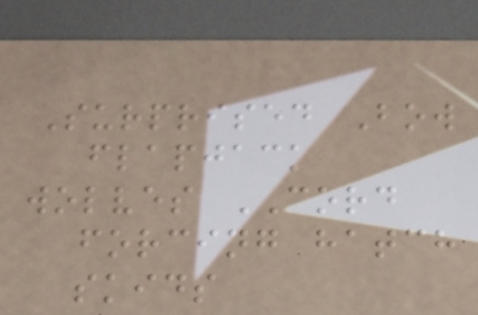Surprised Bow
flapjack
wolves CORD
forcing hatch
skids
